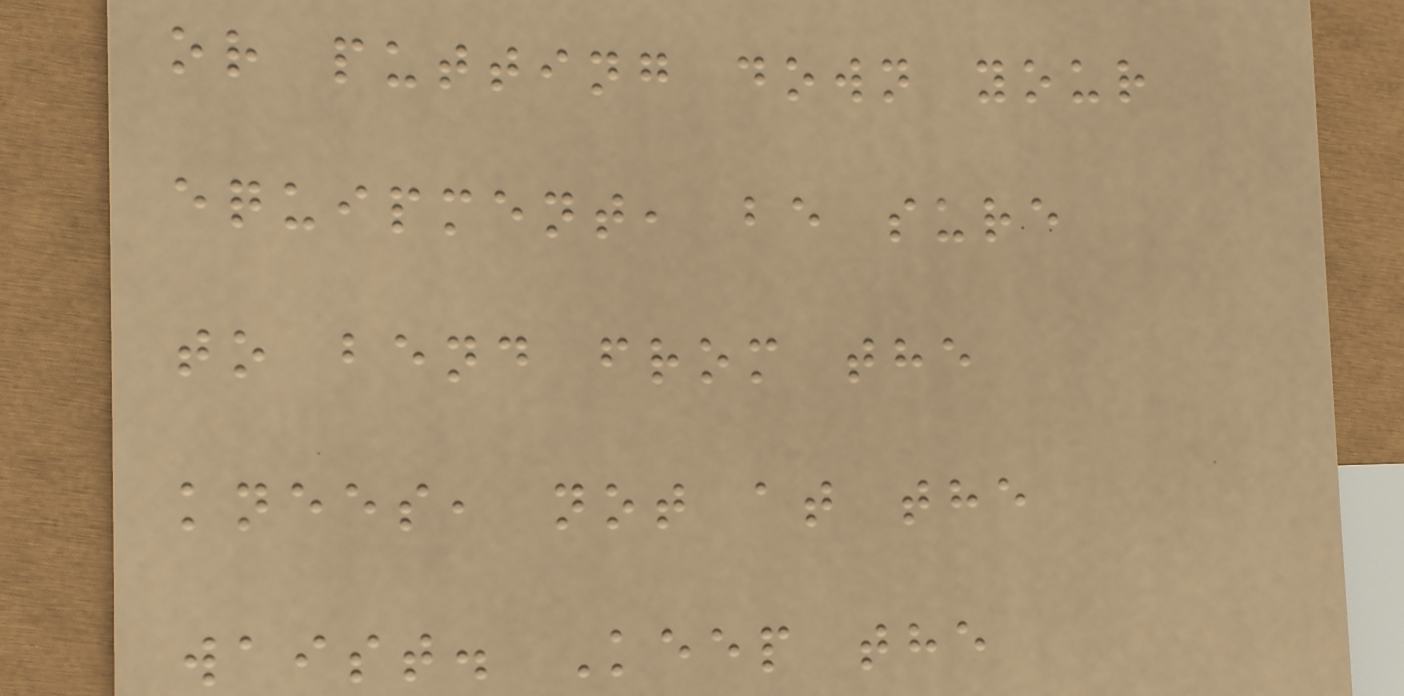or putting down your
equipment, be sure
to bend from the
knees, not at the
waist. Keep the
